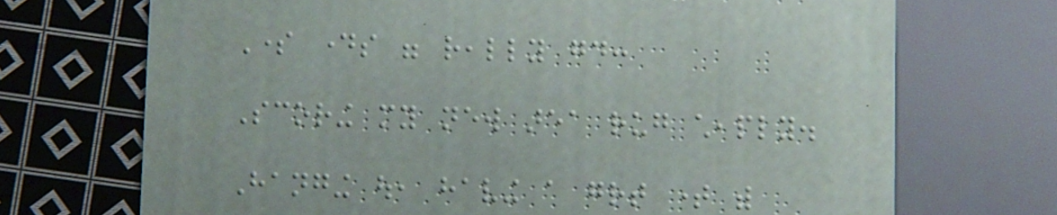Some days were really good:
Scoring my new area rug cheaply.
Hanging out, having a great time with
